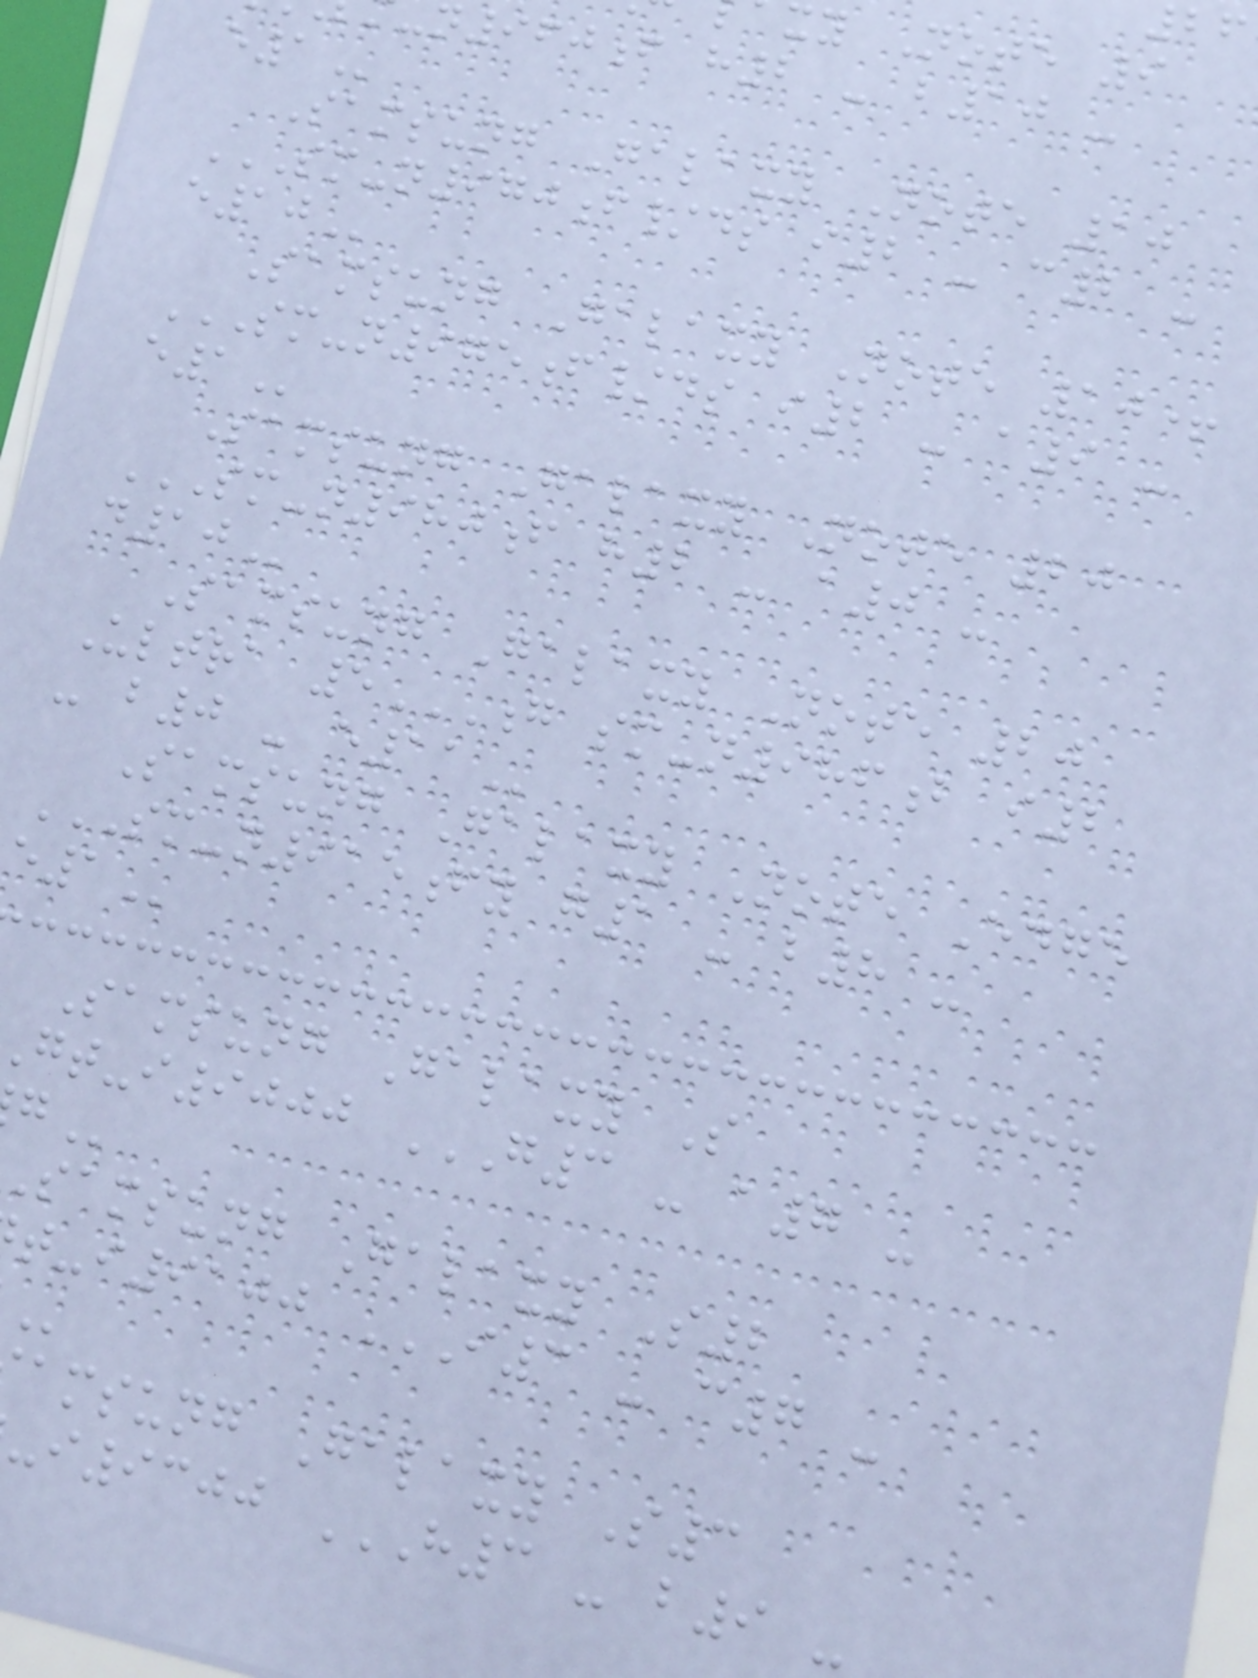xy Note 9
n960f h2 - b10 -
Samsung Galaxy Note 10
SM-N970F/DS I2 - C2 -
Samsung Galaxy Note 10+
SM-N975F/DS I2 - A9 -
Samsung Galaxy Note 20
SM-N980F H2 - A0 -
Samsung Galaxy Note 20
Ultra 5G SM-N986B I2
- b0 -
Samsung Galaxy Note Edge
SM-N915FY G1 - B8 -
Samsung Galaxy S
samsung Galaxy S2
amsung Galaxy S3
